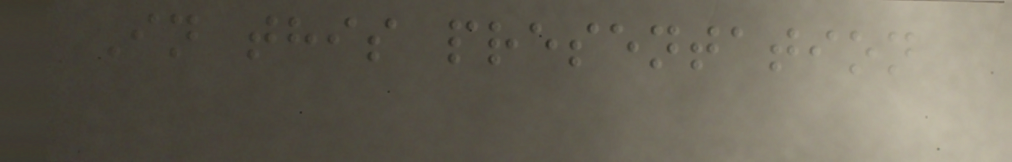In this presentation
